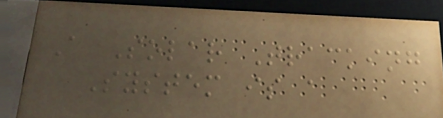A Solar Tracking
System is a
